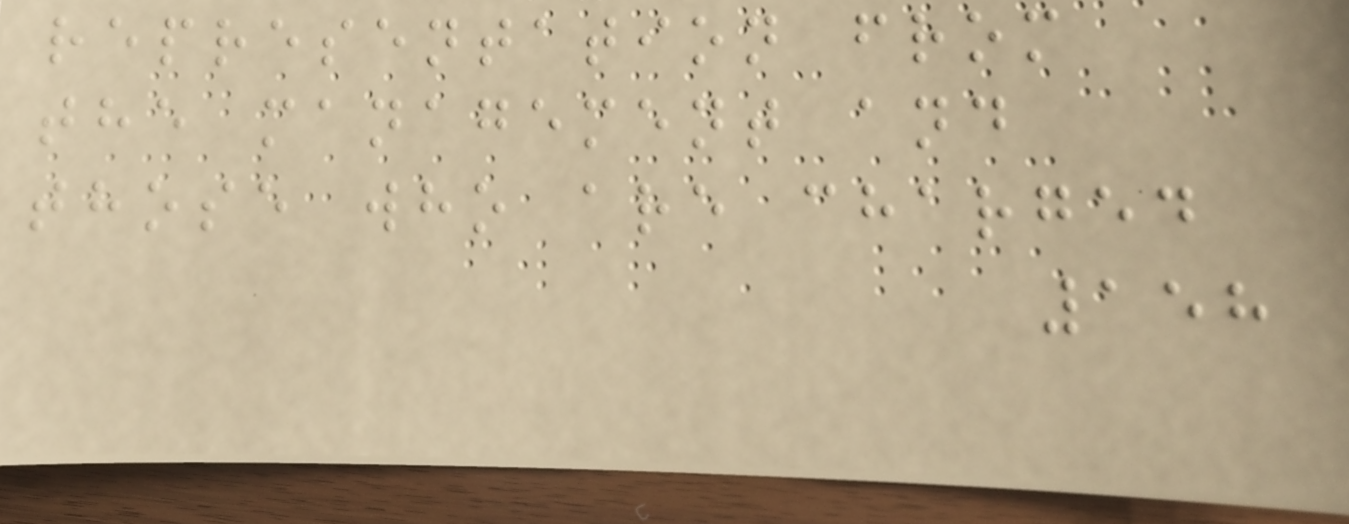representation from
the management and
those who are charged
158
